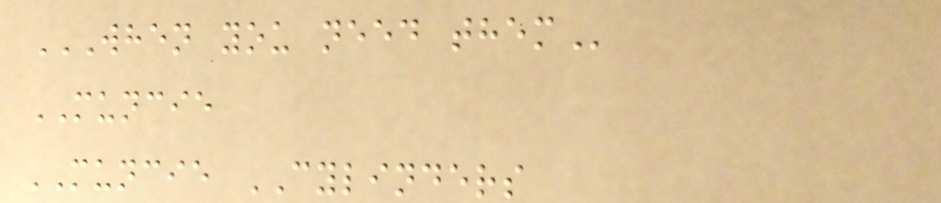WHEN YOU NEED THEM
MUNCIE
MUNCIE CYLINDERS
